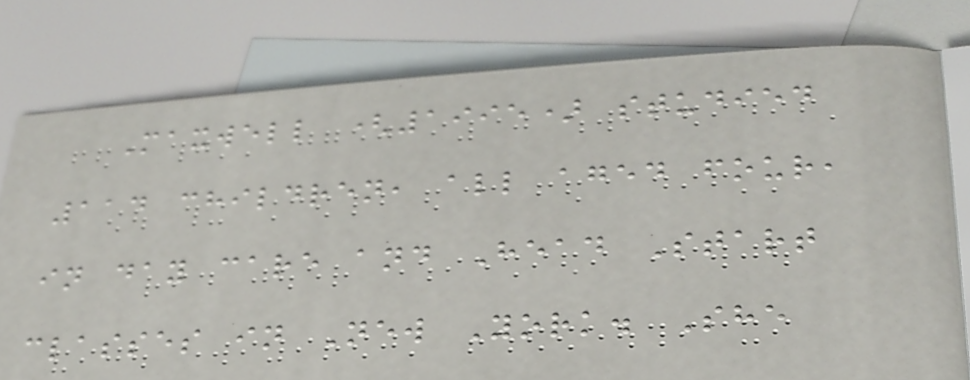Maxwell (1995) studied
114 children, all aged four,
in day care and Head Start
classes in New York. She
